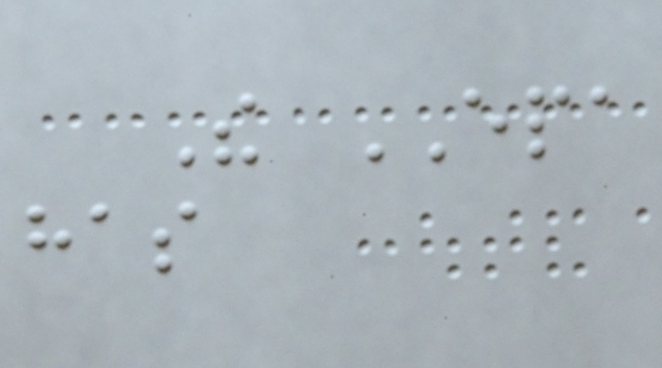The EPA
has
